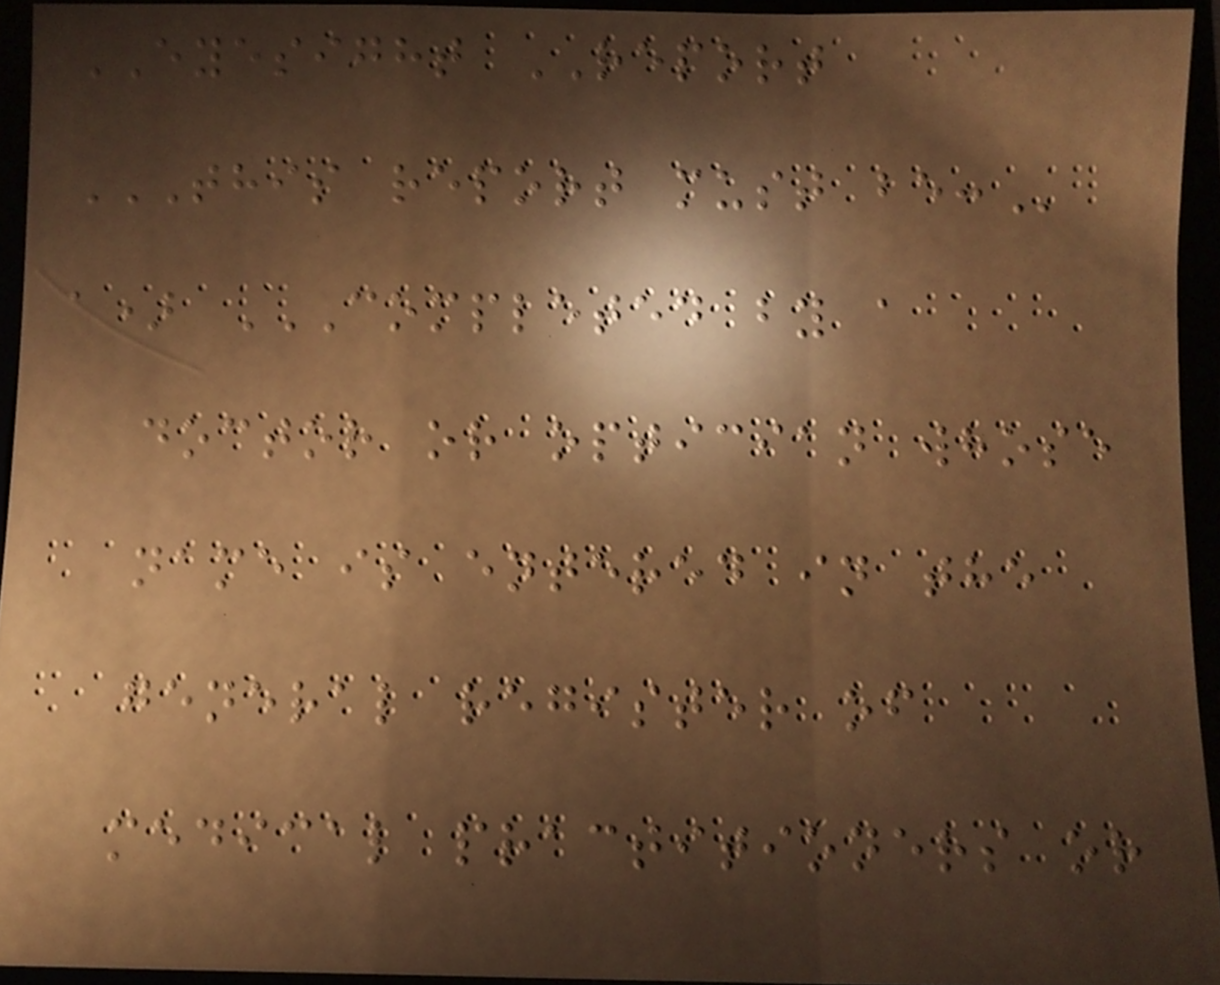EYESIGHT REPORT
THIS REPORT MUST BE:
a) COMPLETED BY A
DOCTOR OR OPTICIAN WHOSE
NAME IS ENTERED IN THE
GENERAL REGISTER OF
MEDICAL PRACTITIONERS OR
